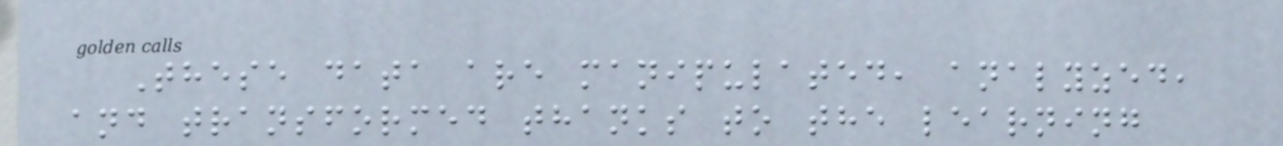These data are manipulated, analyzed,
and transformed thanks to the learning
